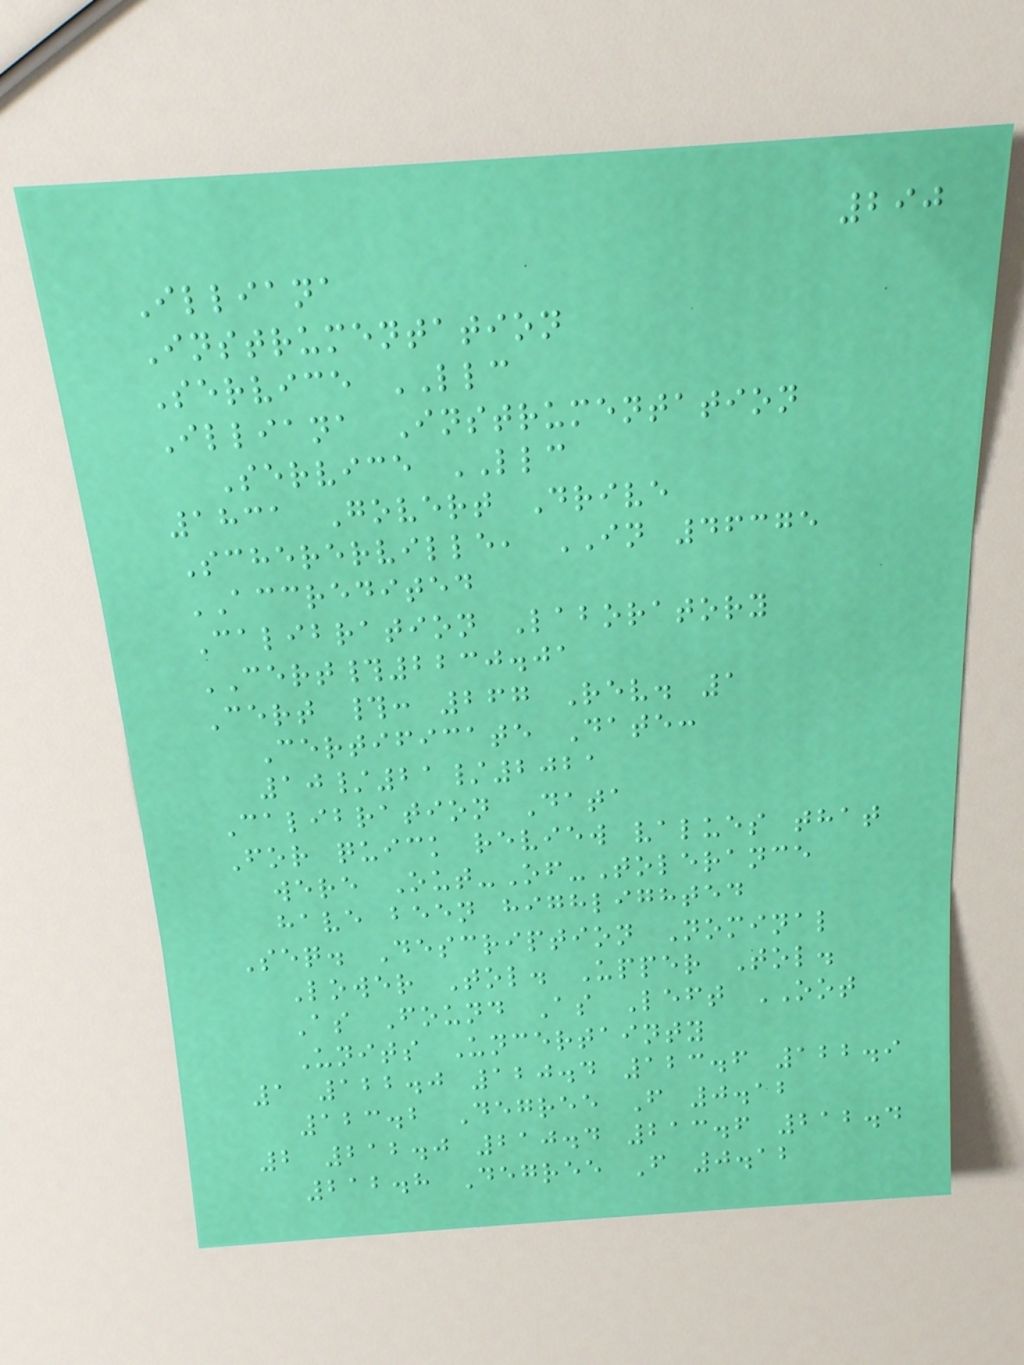290
Illiana
Instrumentation
Service LLC
Illiana Instrumentation
Service LLC
1831 Govert Drive
Schererville, IN 46375
ACCREDITED
Calibration Laboratory
CERT#2230.01
Cert #: 267 Rev. 1
Certificate Date:
10/21/2021
Calibration Data
For quick review values that
were Out-Of-Tolerance
have been highlighted
Seq. Description Nominal
Lower Tol. Upper Tol.
As Found As Left OOT
Units Uncertainty
1 122.0 120.4 123.6 122.9
123.2 Degree F 0.12
2 212.0 210.4 213.6 212.4
212.8 Degree F 0.12
